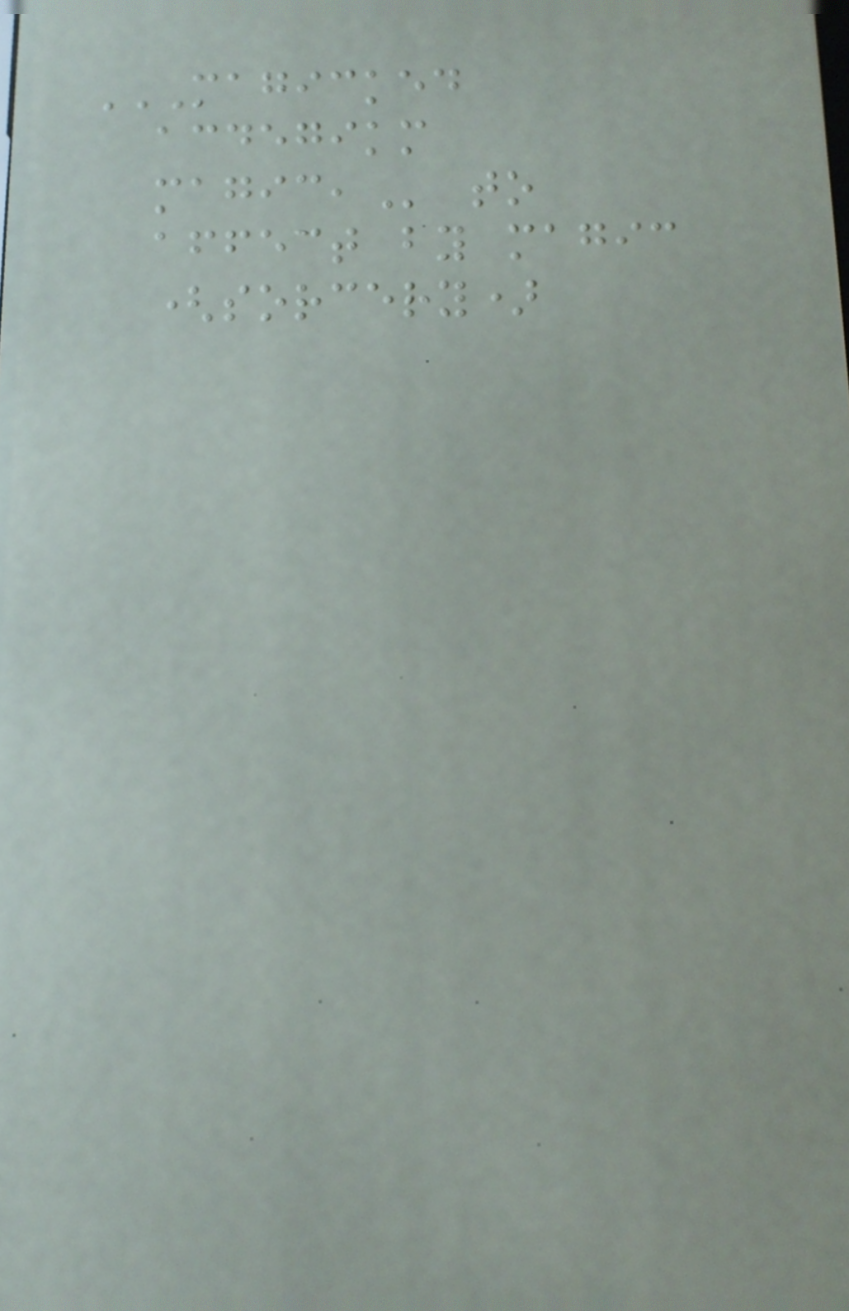MAGICKED
ACDEGIKM
MAGIC, to
affect by magic
(sorcery)
